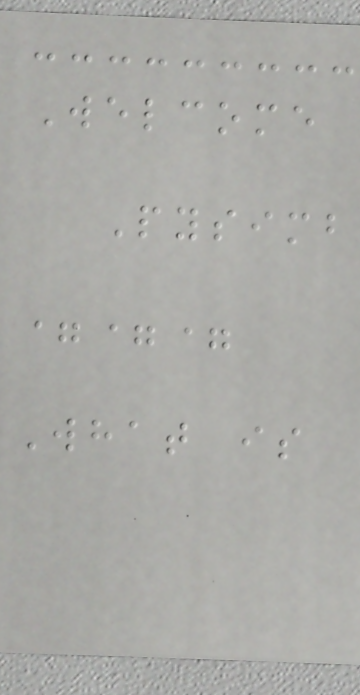Welcome
Pysimb
===
What is
